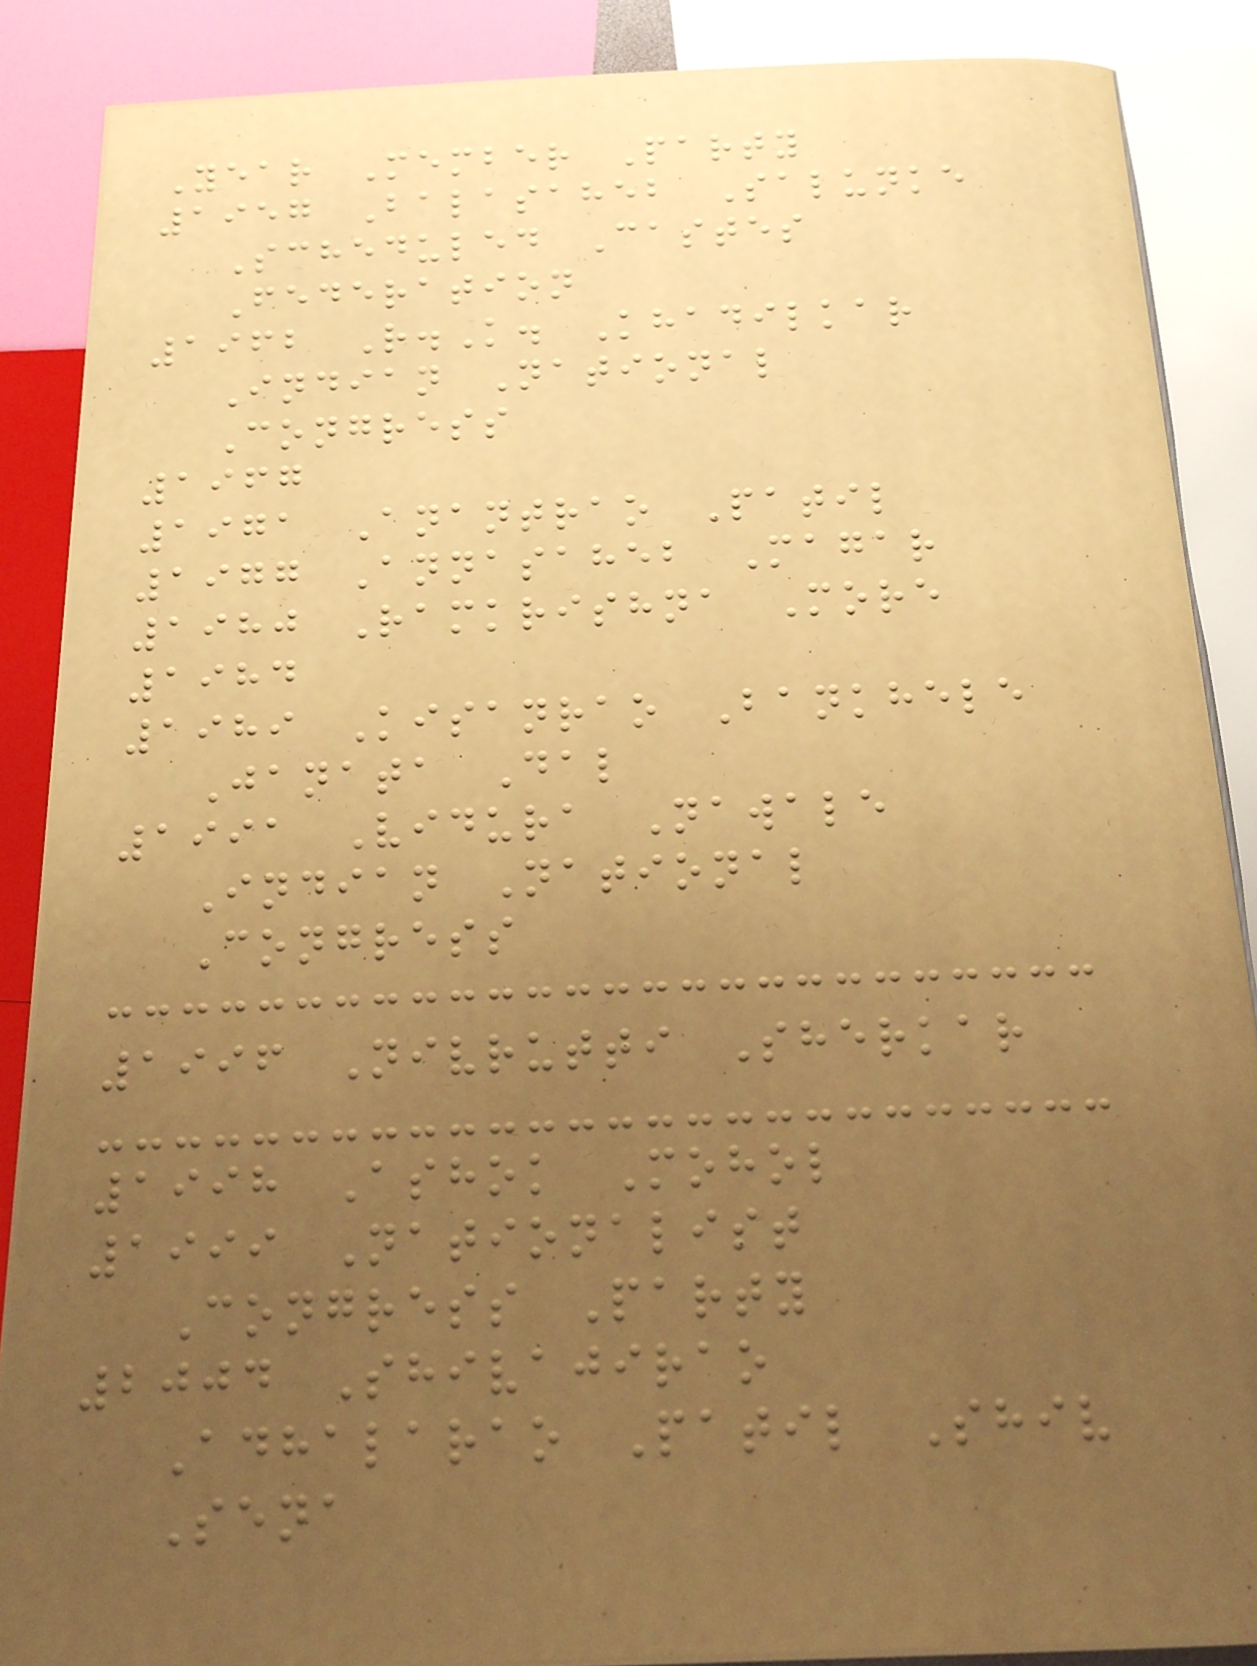Year Member Party
1957 Balasaheb Salunke
Scheduled Castes
Federation
1962 R.K. Khadilkar
Indian National
Congress
1967
1971 Anantrao Patil
1977 Annasaheb Magar
1980 Ramkrishna More
1984
1989 Kisanrao Bankhele
Janata Dal
1991 Vidura Nawale
Indian National
Congress
1996 Nivrutti Sherkar
1998 Ashok Mohol
1999 Nationalist
Congress Party
2004 Shivajirao
Adhalarao Patil Shiv
Sena
